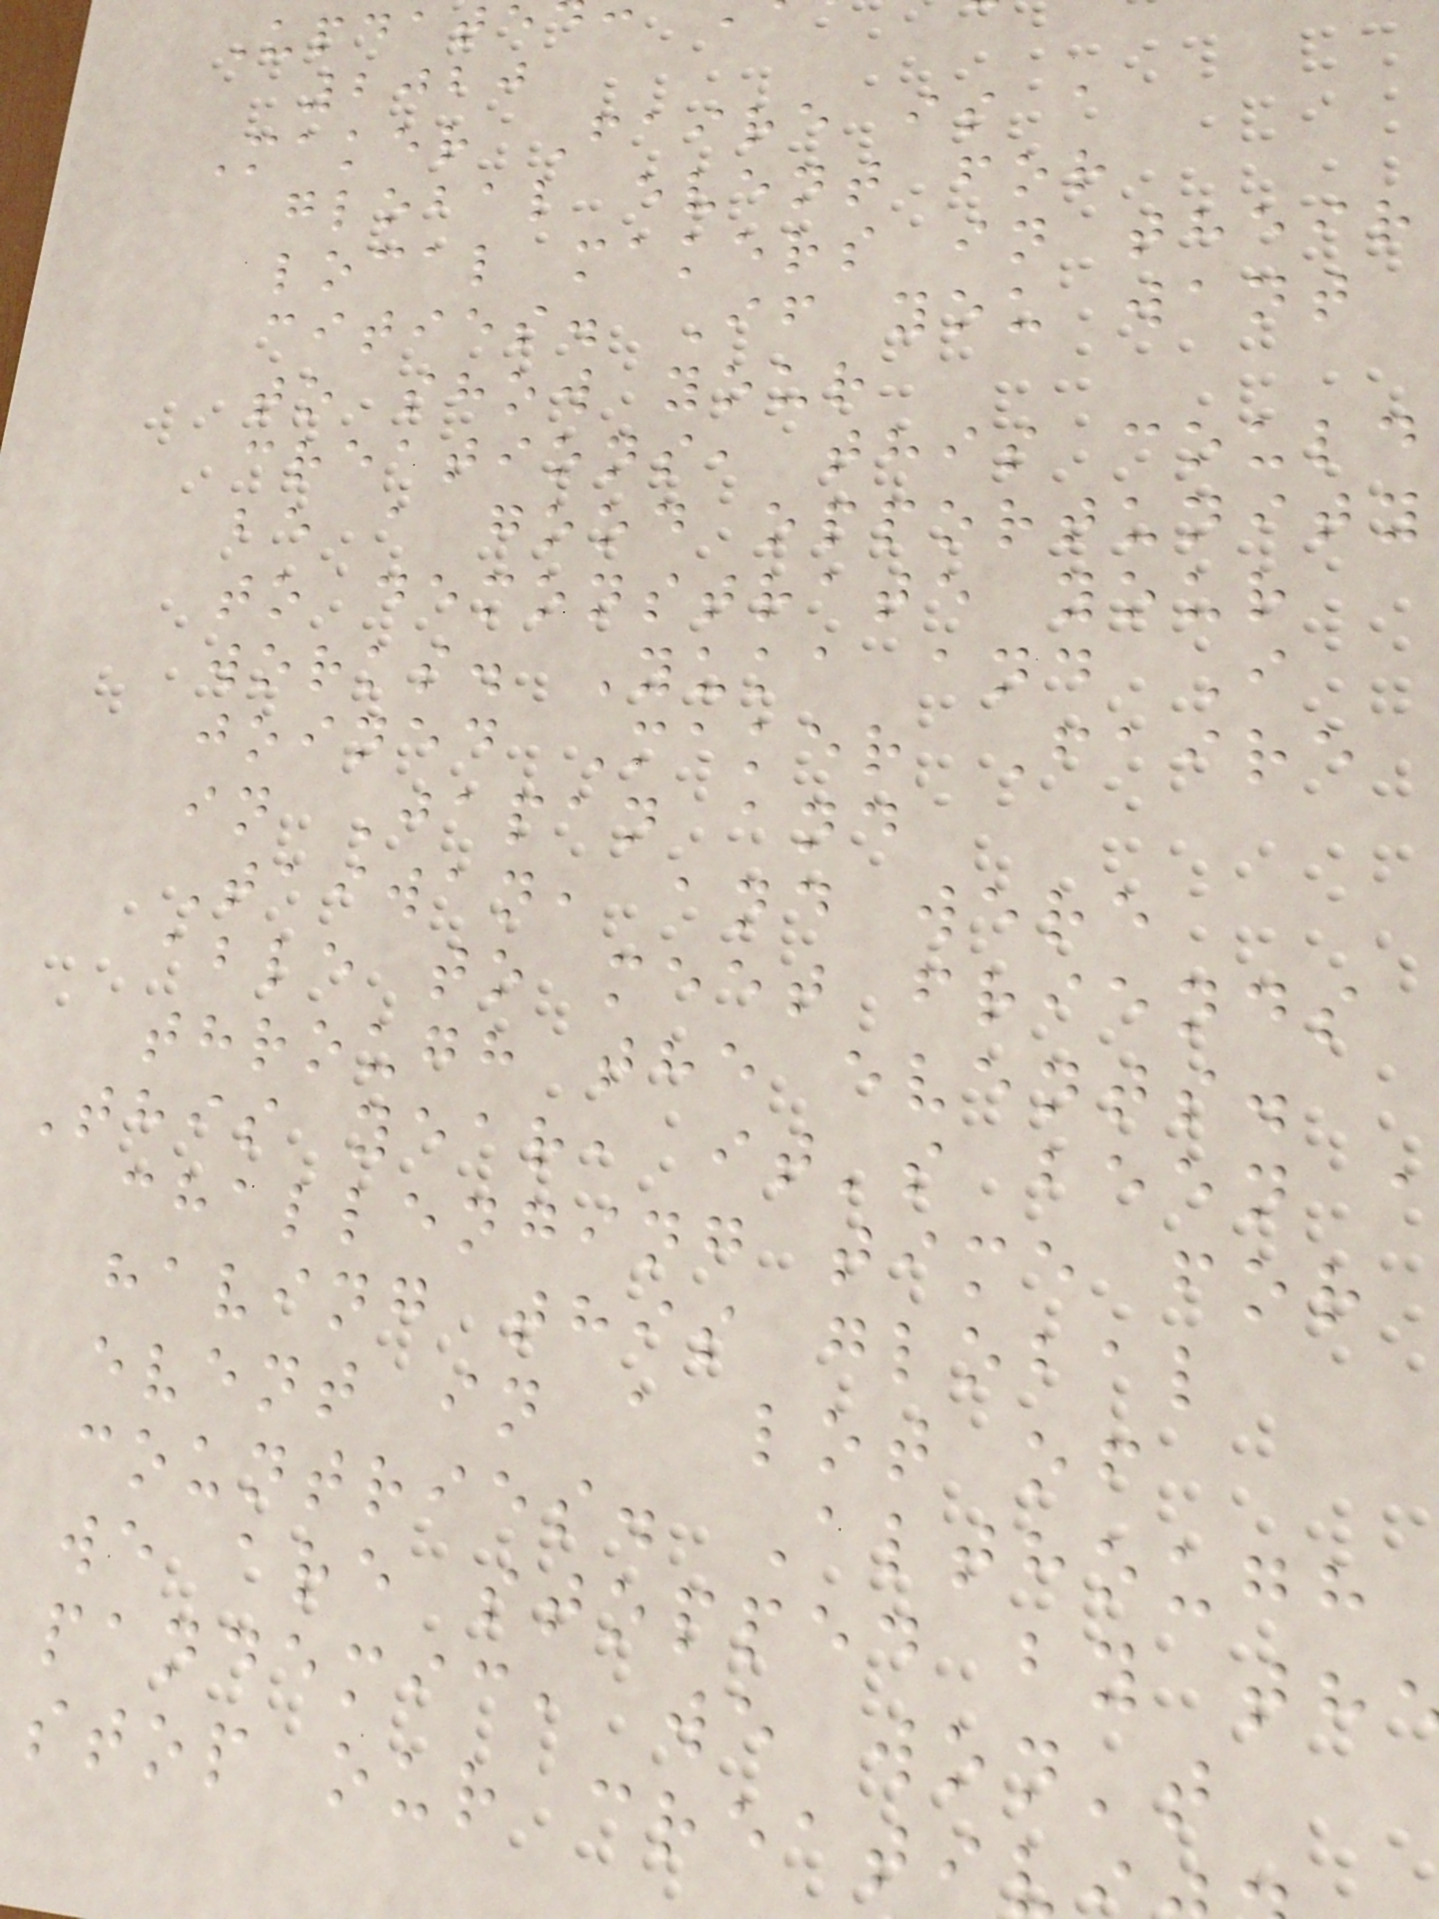Update
2020
Maker Faire is a
global event for
local makers in their
cities. If you want
to show your
creations, this could
be a good opportunity
to demonstrate your
works. Yuka and I
joined Maker Faire
in Japan and
Taiwan, and were
able to meet friends
through the events.
This year, it's been a
challenging time for
having this global
event in a lot of
countries. Although
we are stopped by th
pandemic, we won't
stop our creati
